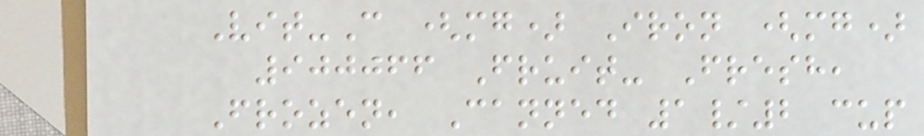Vit-C (mg) Iron (mg)
900066 Fruit- Fresh,
Frozen, Canned 1/2 cup
